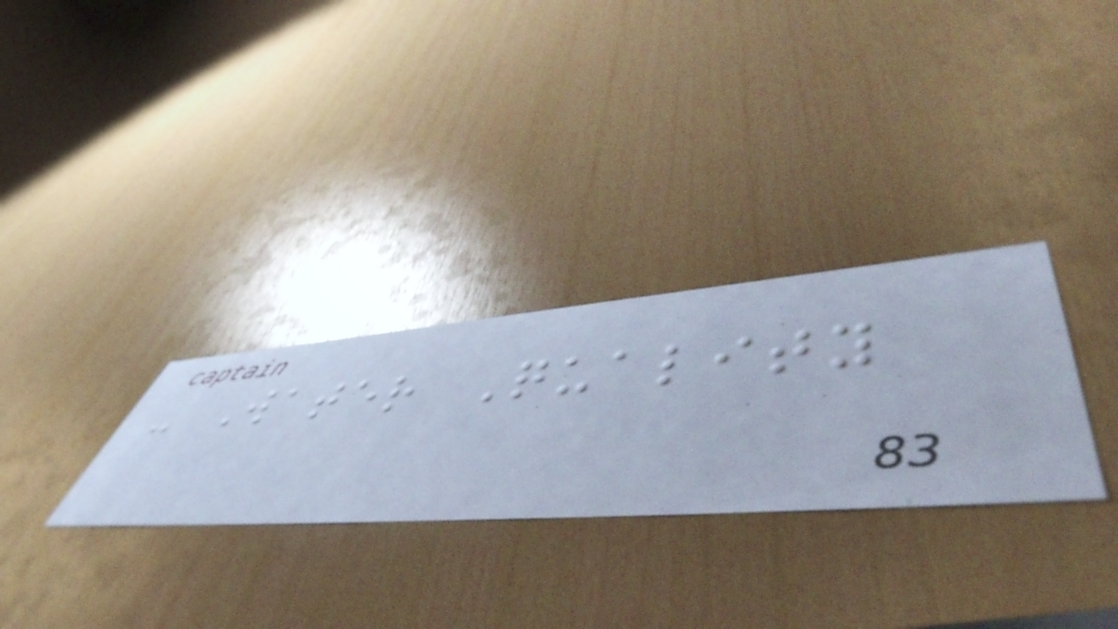- Water Quality
